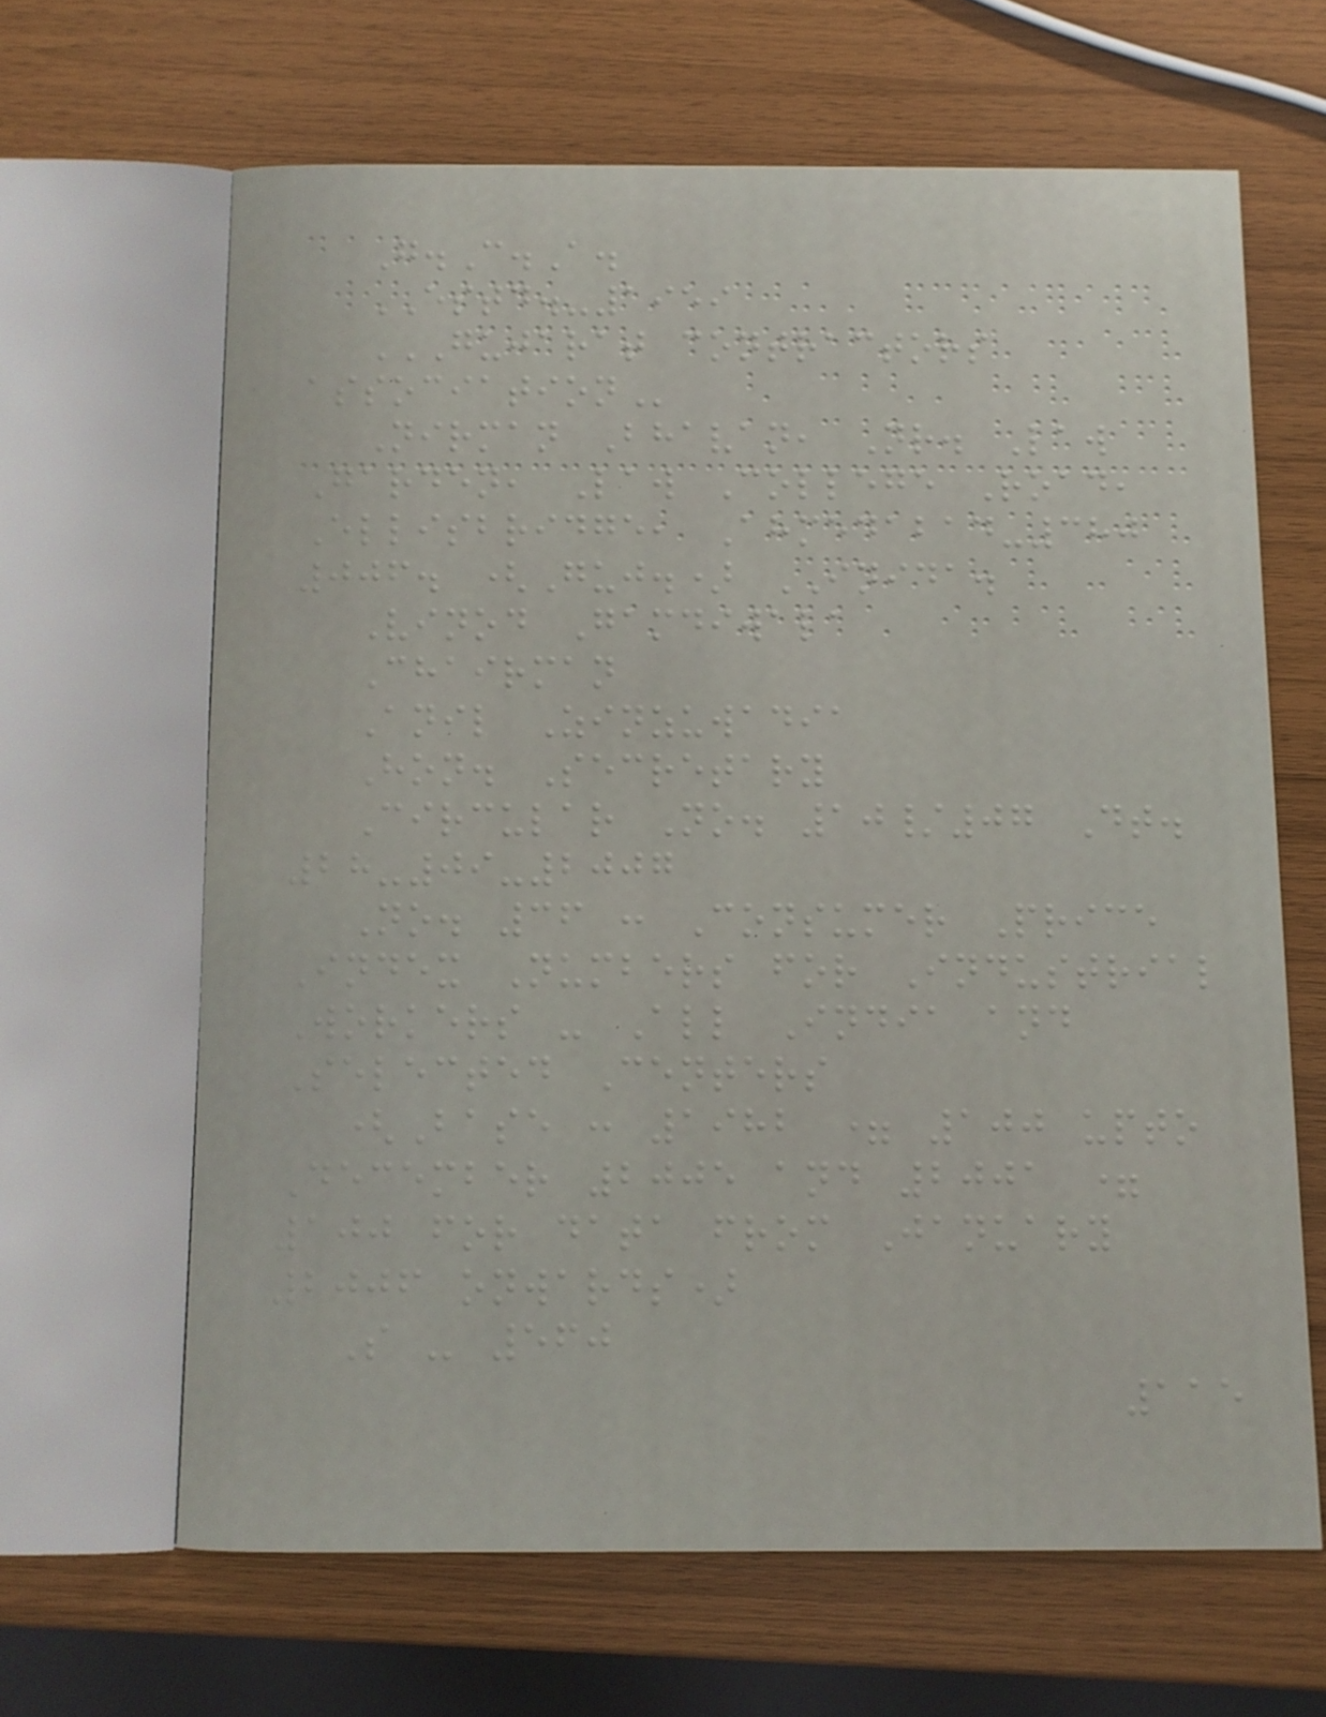G.C.A.
ESTD.-1959
GUJARAT CONTRACTORS
ASSOCIATION
Nirman Bhavan, Nr. Law
Garden, Law College Road,
Ellisbridge, Ahmedabad-380
006. (Guj.) INIDA.
Vinod Gamdiwala
Chairman
Anil Zinzuwadia
Hon. Secretary
Circular No. 10/07 Dt.
28-09-2007
No. 36 : Consumer Price
Index Numbers for Industrial
Workers - All India and
Selected Centers
(Base : 1982 = 100 upto
December 2005 and 2001 =
100 for data from January
2006 onwards)
S - 560
115
